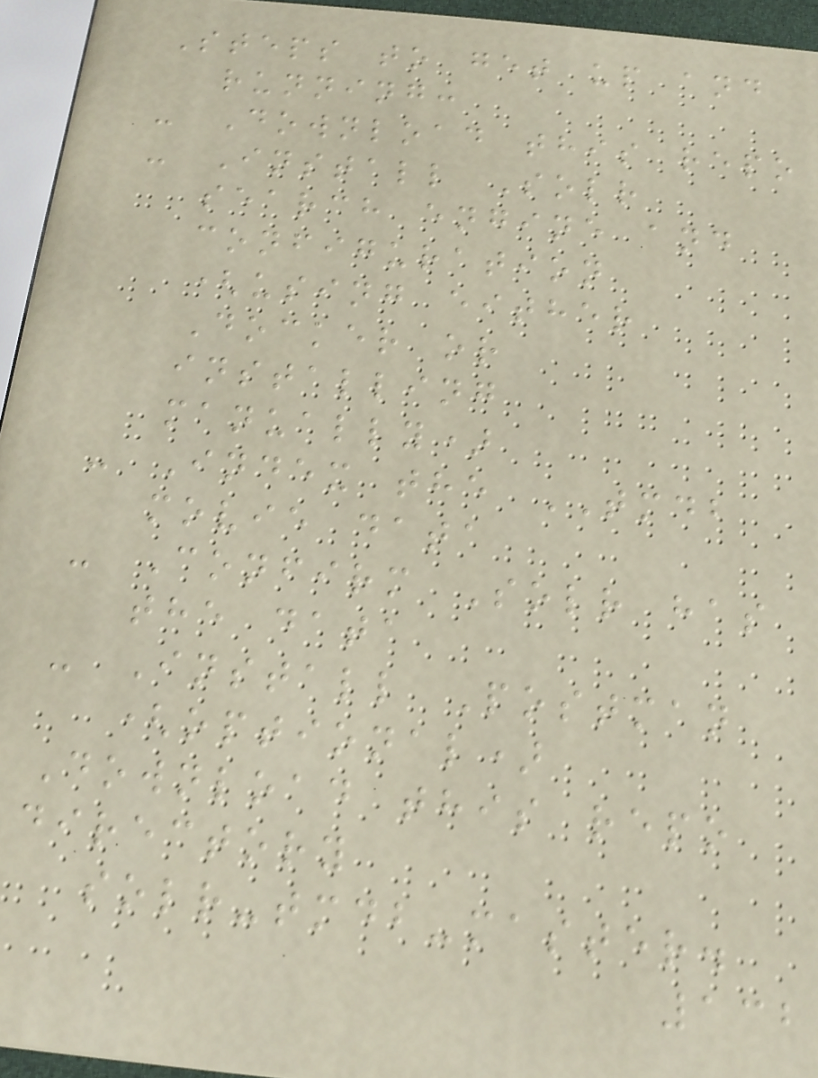Steps to get up and
running:
- Download this repo
- Install Solr
search engine and
configuration
(using either
Docker or
installing
manually)
- Index the TMDB
movie data
- Confirm Solr has
the data
- Install Postman
(optional)
Download this repo
directory
solr-tmdb-master.
132
